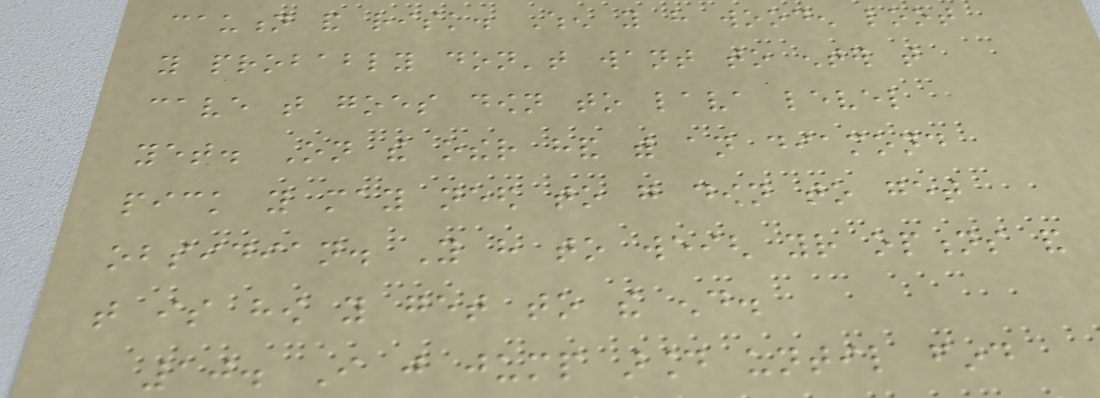caution and risk. When you have wooden loot
you probably don't want to enter that
cave that goes down to lava level
yet. On the other hand with an diamond
pick you may need to go down to get
obsidian. You have to weigh your options and
that is how you get to the end.
10. I just jump around until find
